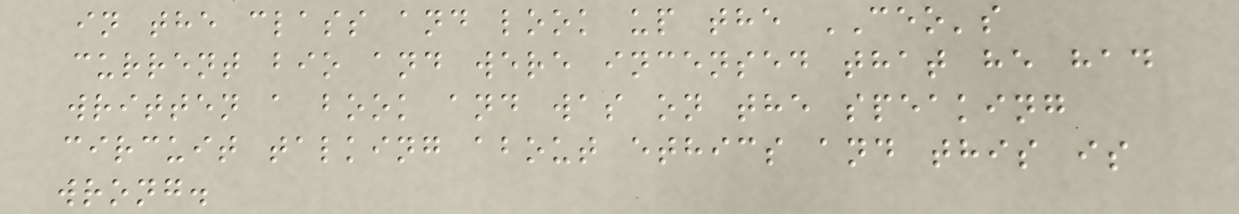in the class and look up the CEO's
current bio and were incensed that he had
written a book and was on the speaking
circuit talking about ethics and this is
wrong.
